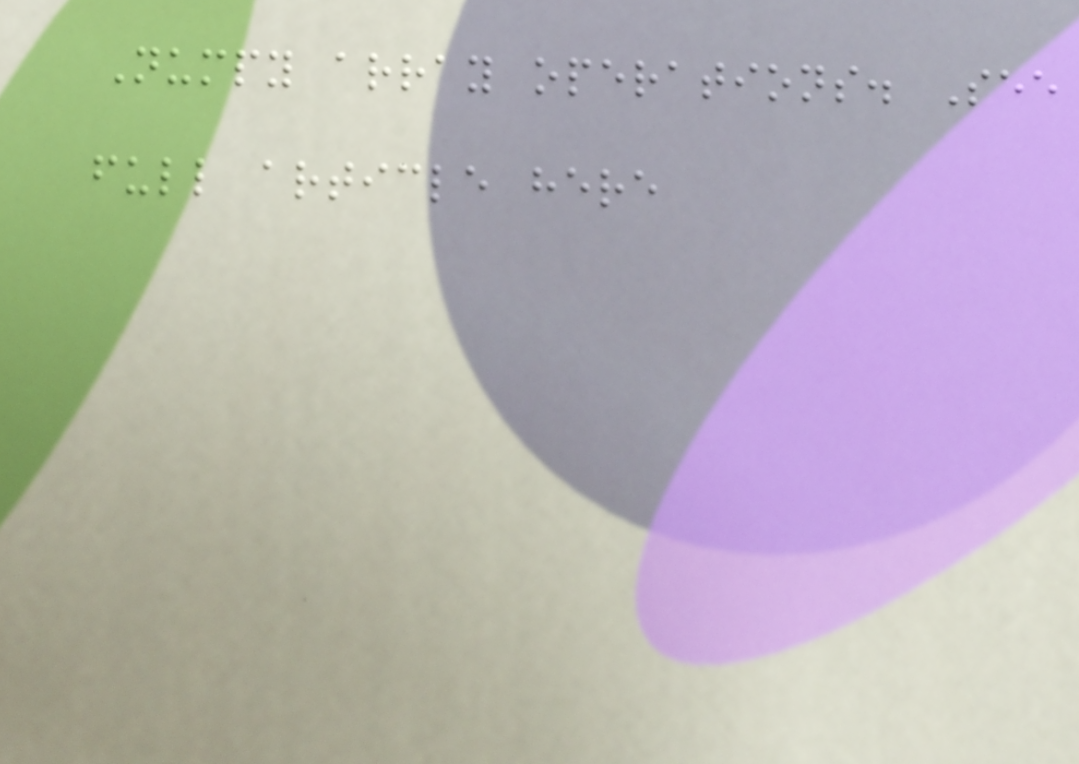Numpy array operations. See
full article here
